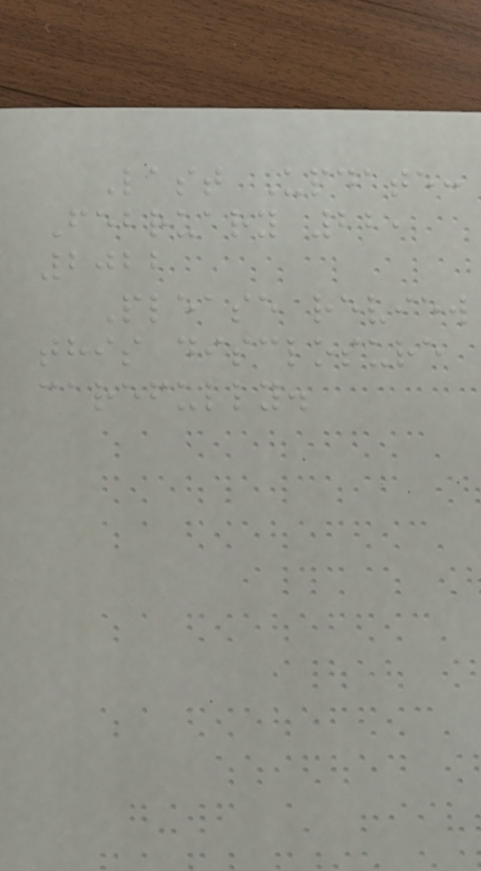Last Update:
February 22,
2022
Please review
this disclosure
carefully.
